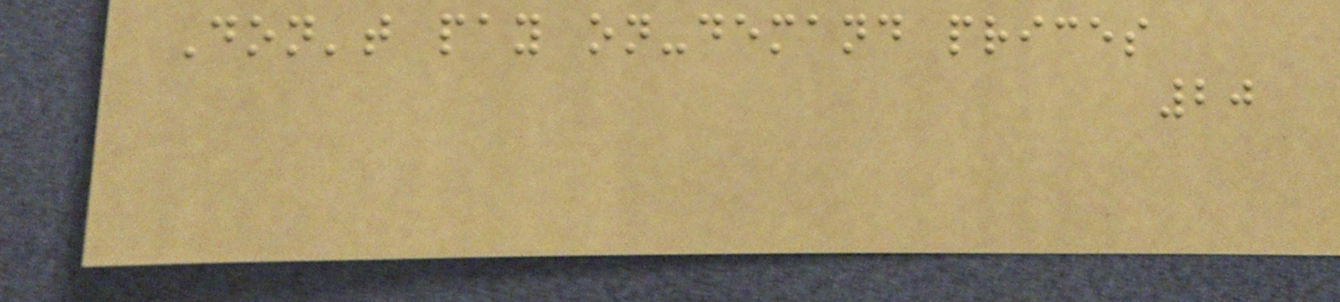Don't pay on-demand prices
20
